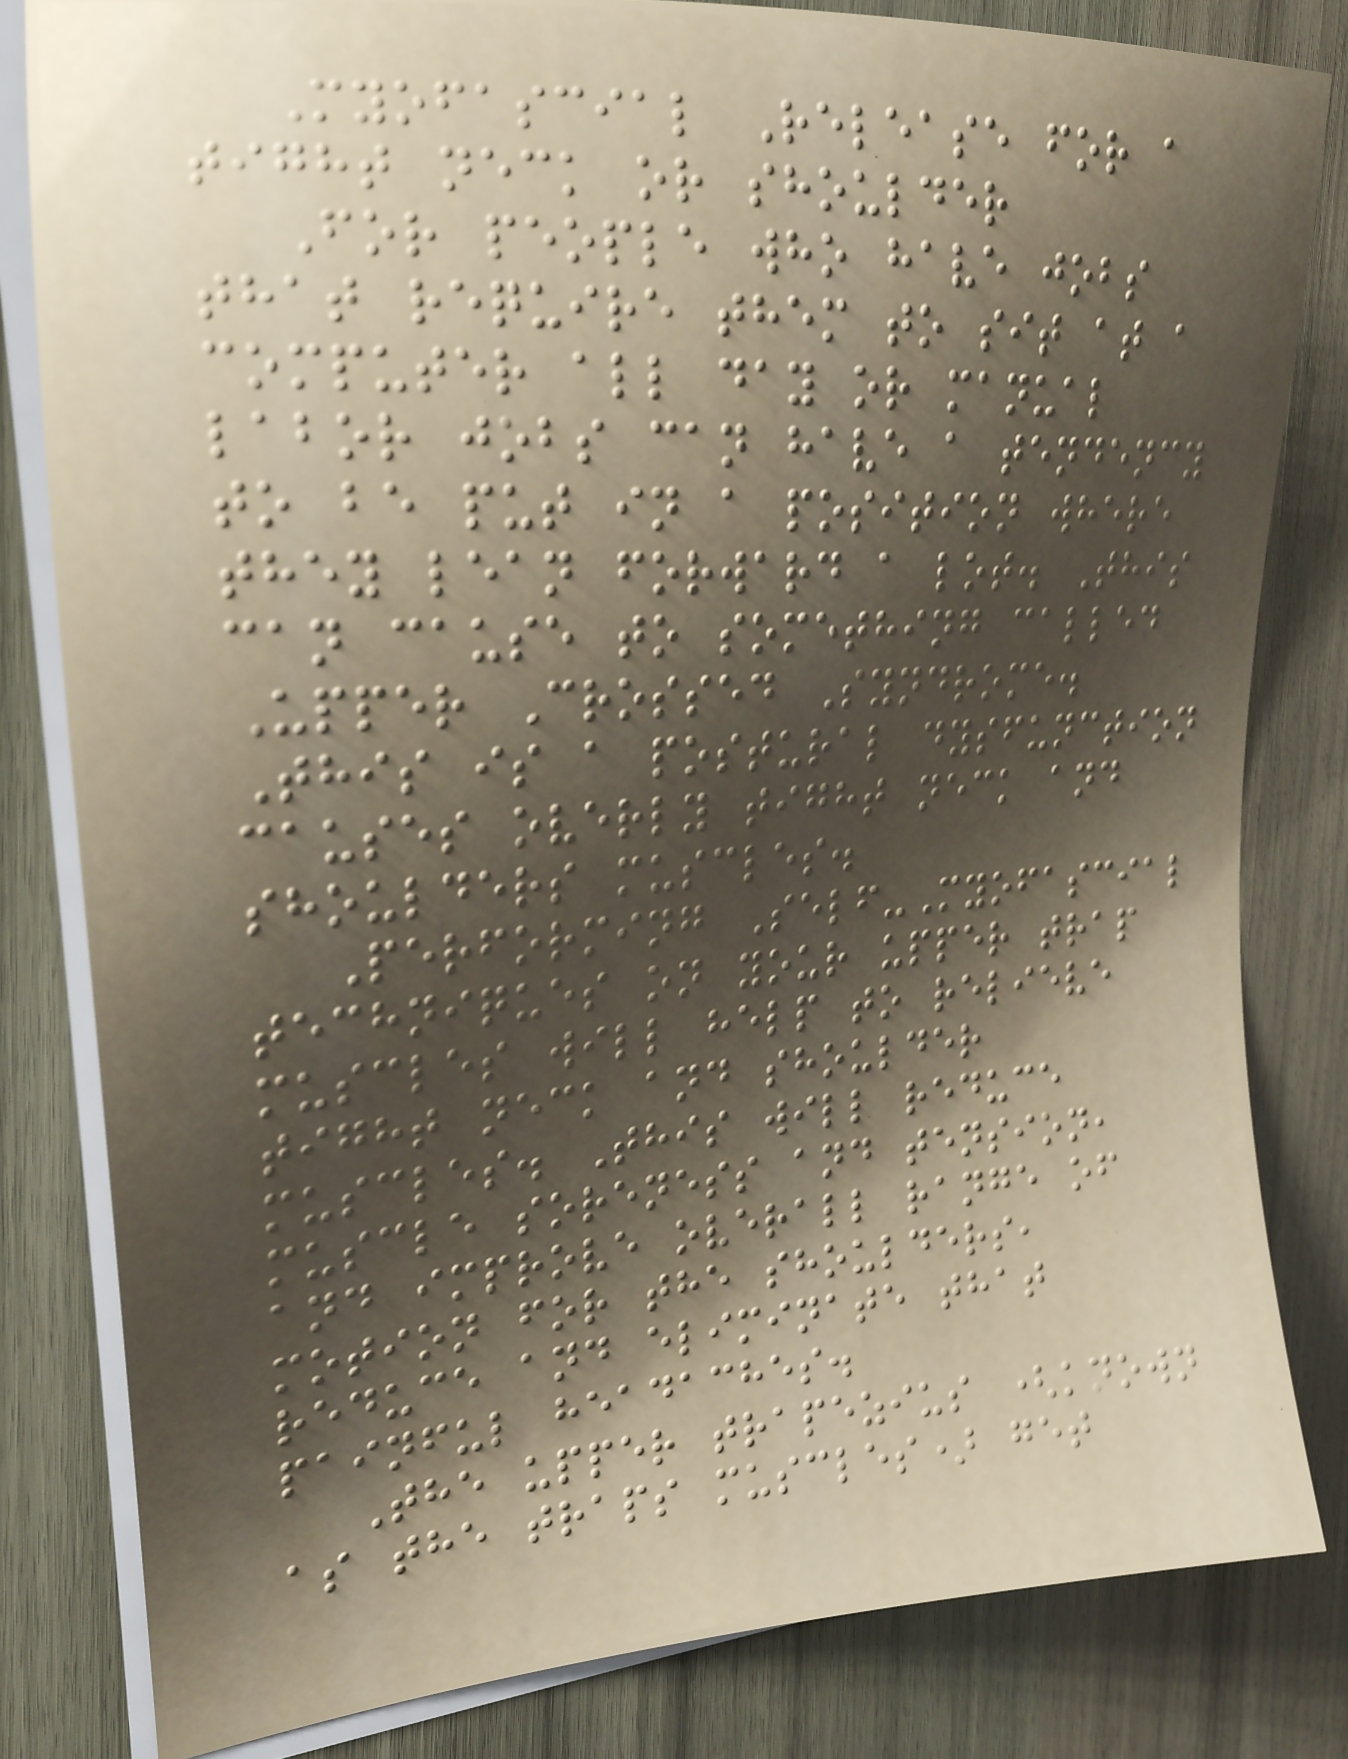Myofascial Release for a
tight neck or shoulder
For people who have jobs
that require them to sit at a
computer all day or manual
labor jobs can have a tendency
to be put in a position where
they lean forward a lot. This
can cause to something called
Upper Crossed Syndrome.
This is a postural dysfunction
causes overly tight neck and
shoulders muscles.
Performing Self-Myofascial
techniques on your upper trap
muscles will help to relieve
tight neck and shoulder
muscles. This will reduce
muscle soreness and tension,
and improve overall range of
motion for the shoulders,
reduce and eliminate that
painful headaches.
The upper trapezius (known
as the traps muscles) get
